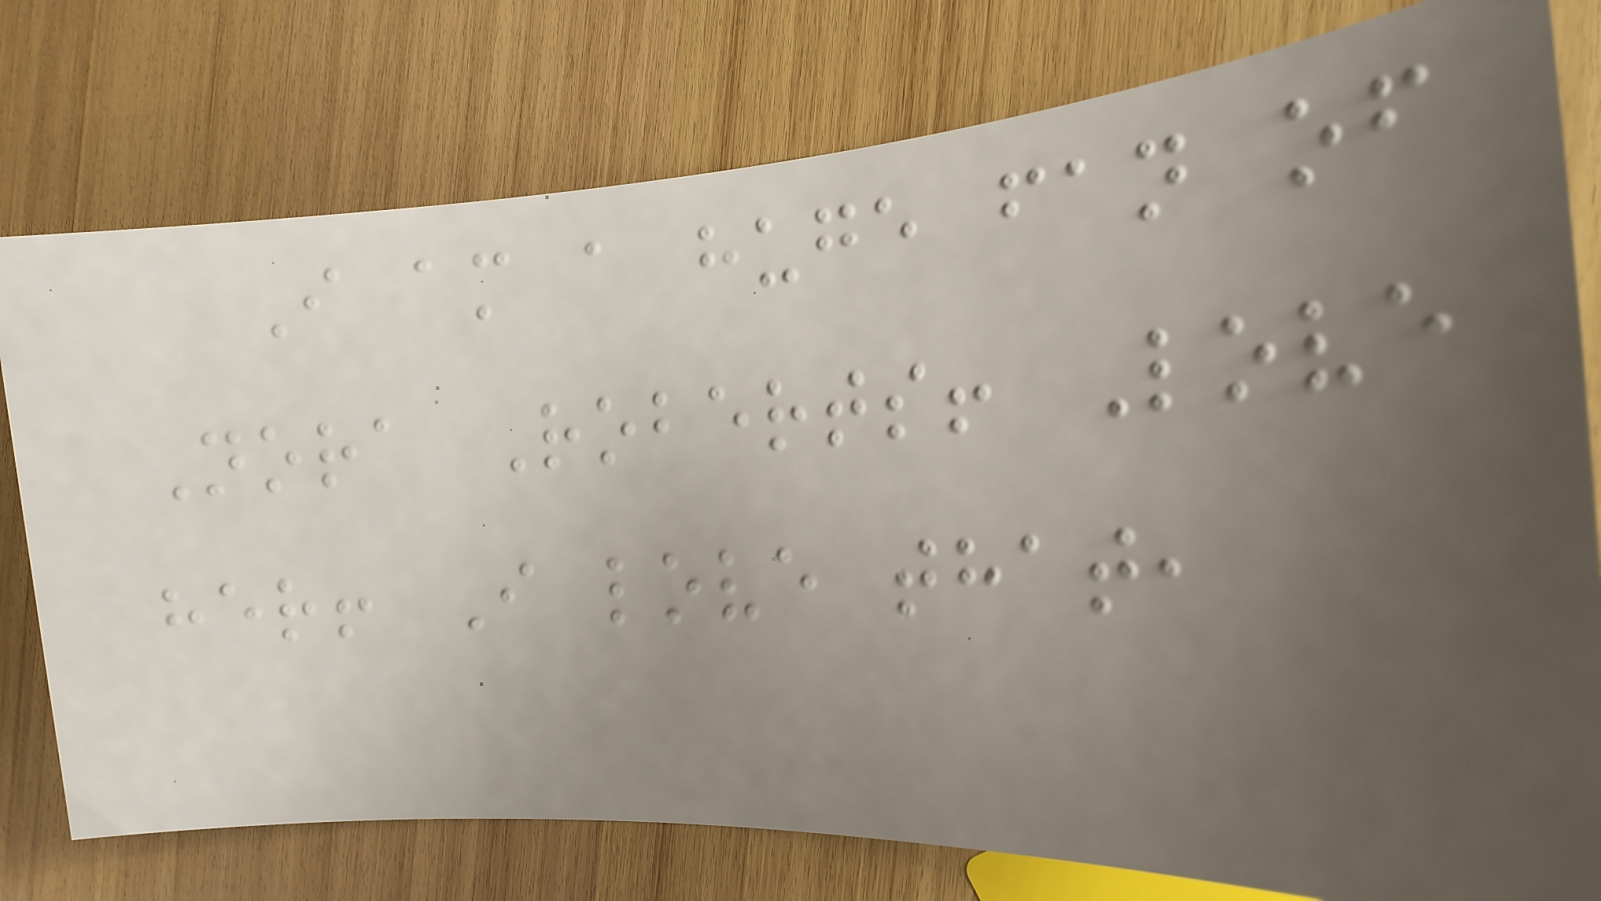I am a huge fan of
Nora Roberts! Love
her! I love that,
